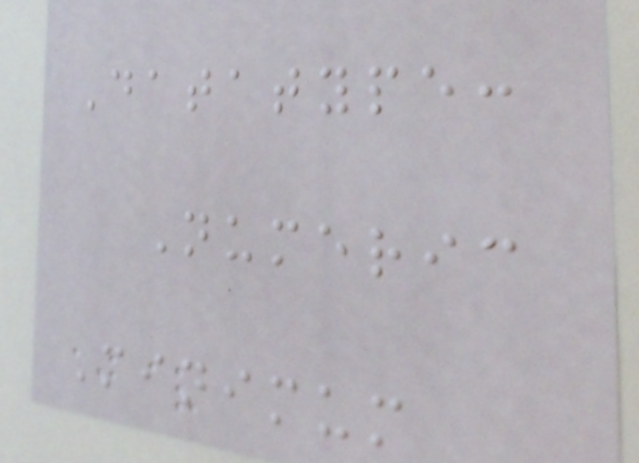Datatype:
Numeric
Minimum
